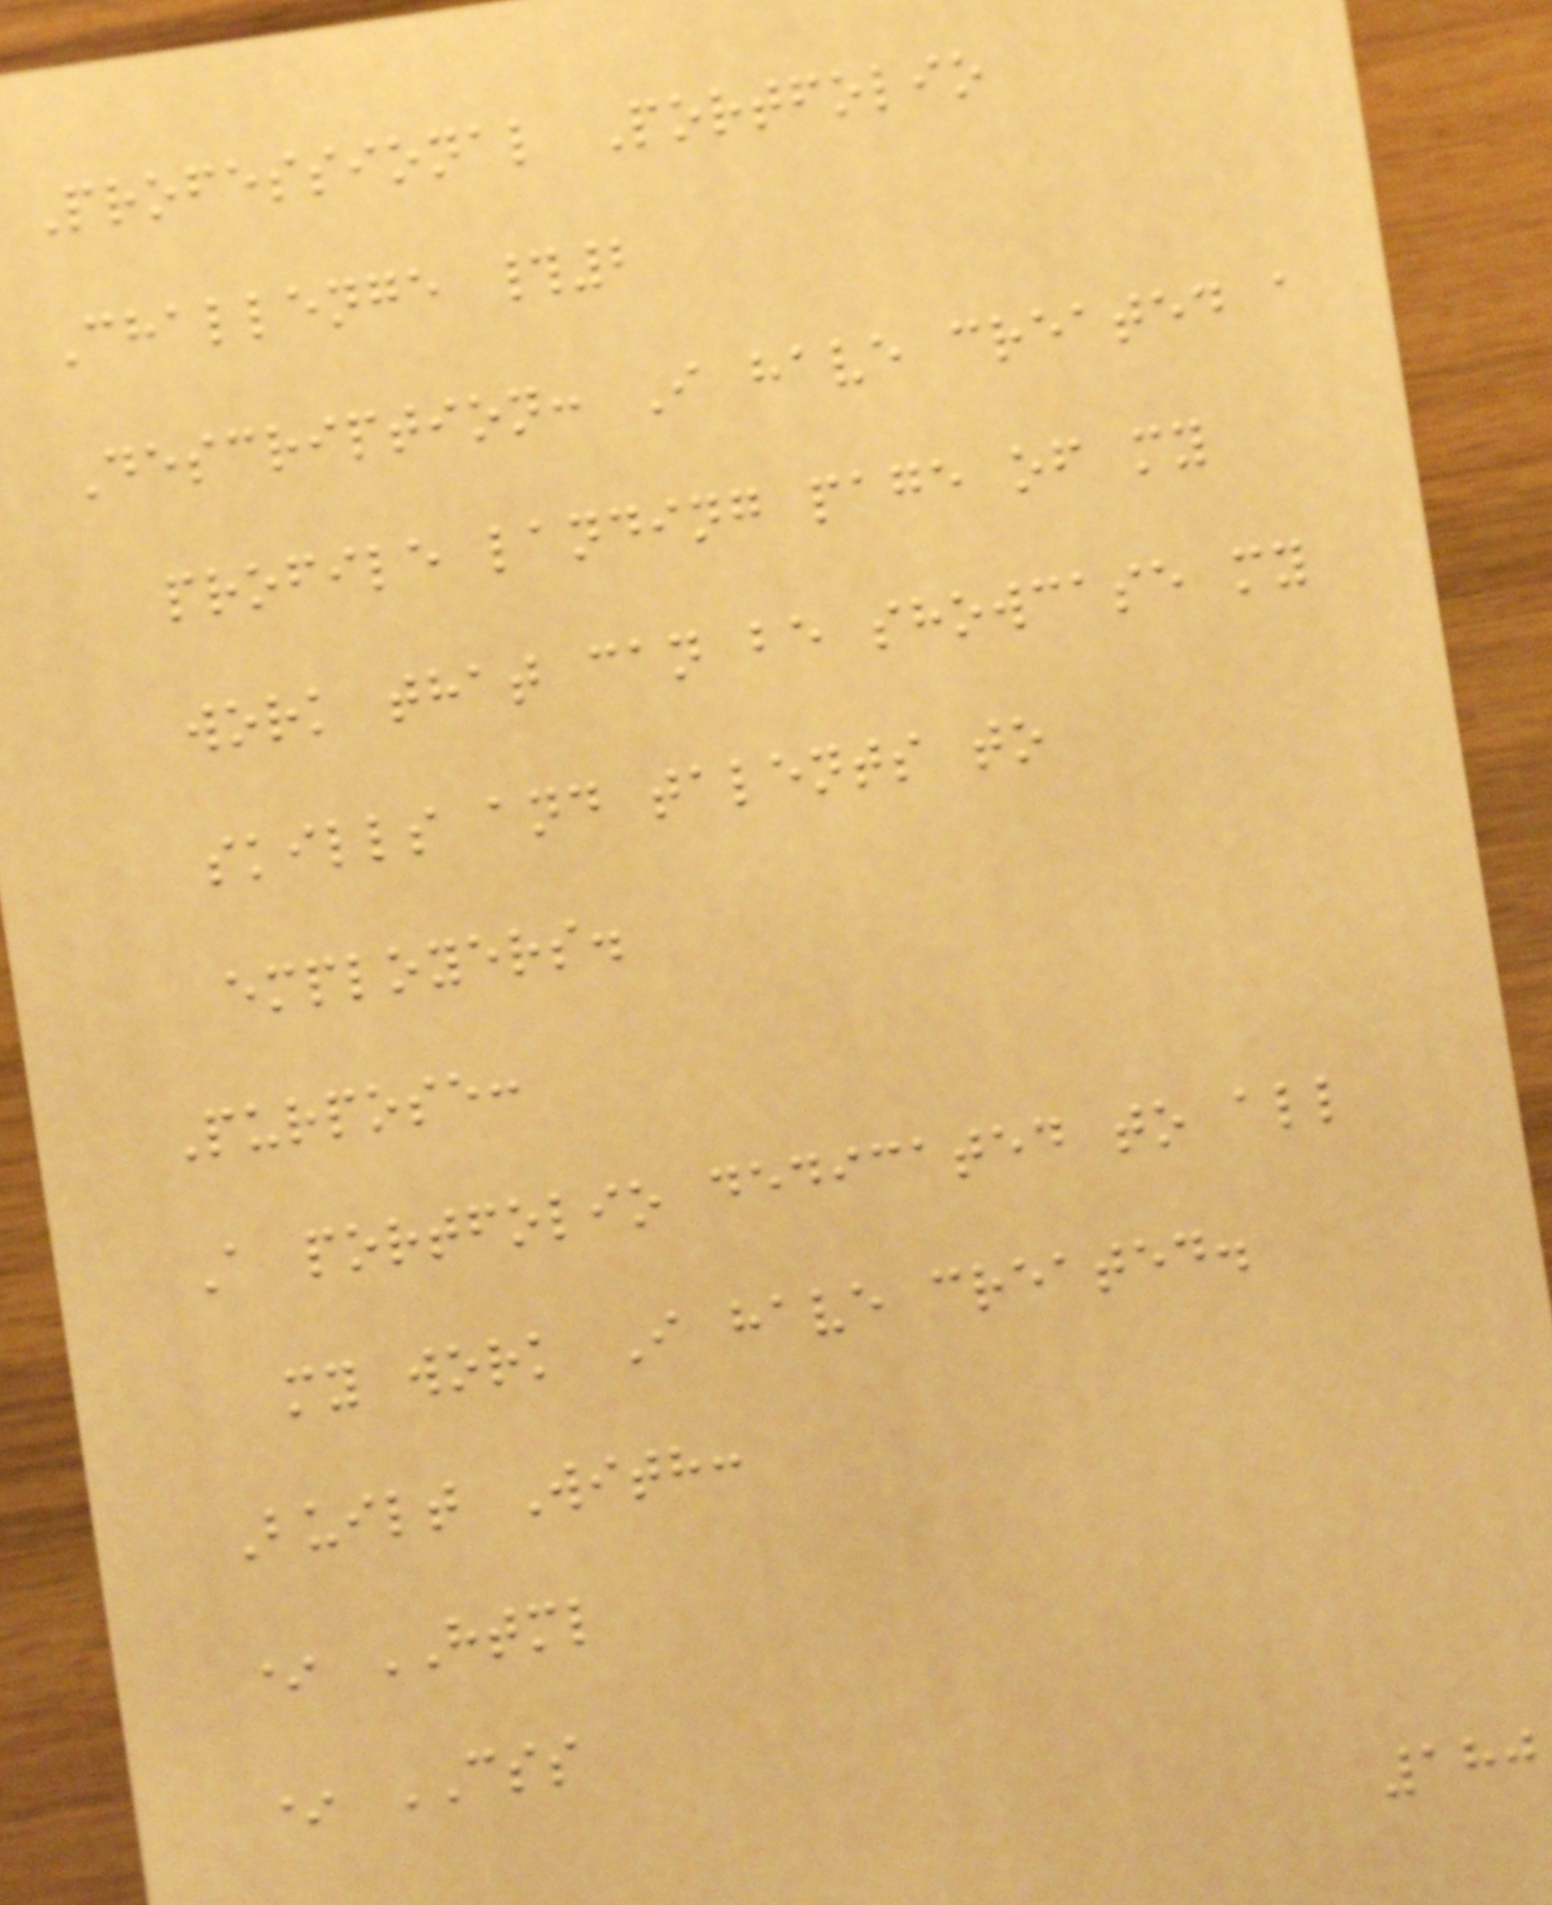Professional Portfolio
Challenge #2
Description: I have created a
profile landing page of my
work that can be showcase my
skills and talents to
employers.
Purpose:
A portfolio dedicated to all
my work I have created.
Built With:
* HTML
* CSS
180
